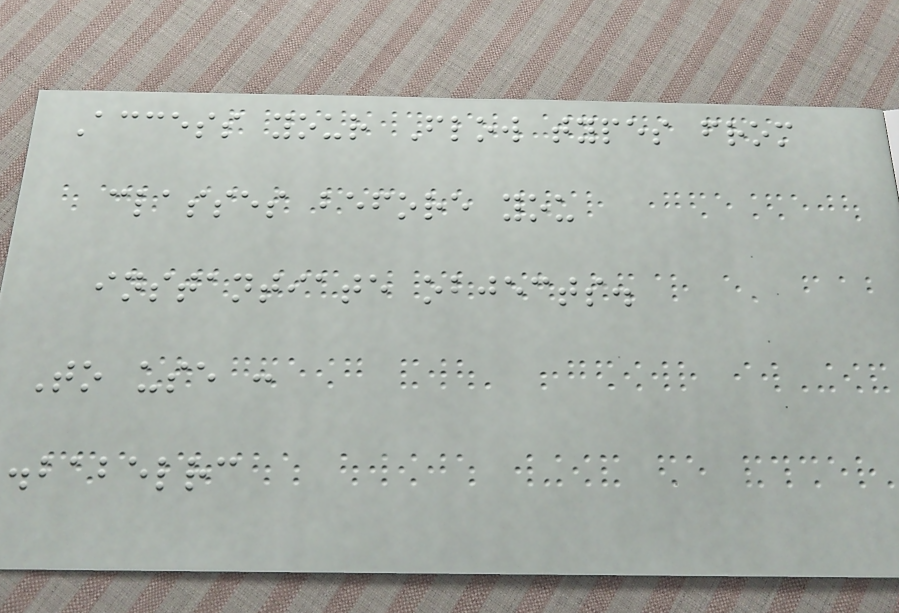Access your Flow types from
classes before you
instantiate objects.
To use :
.babelrc
